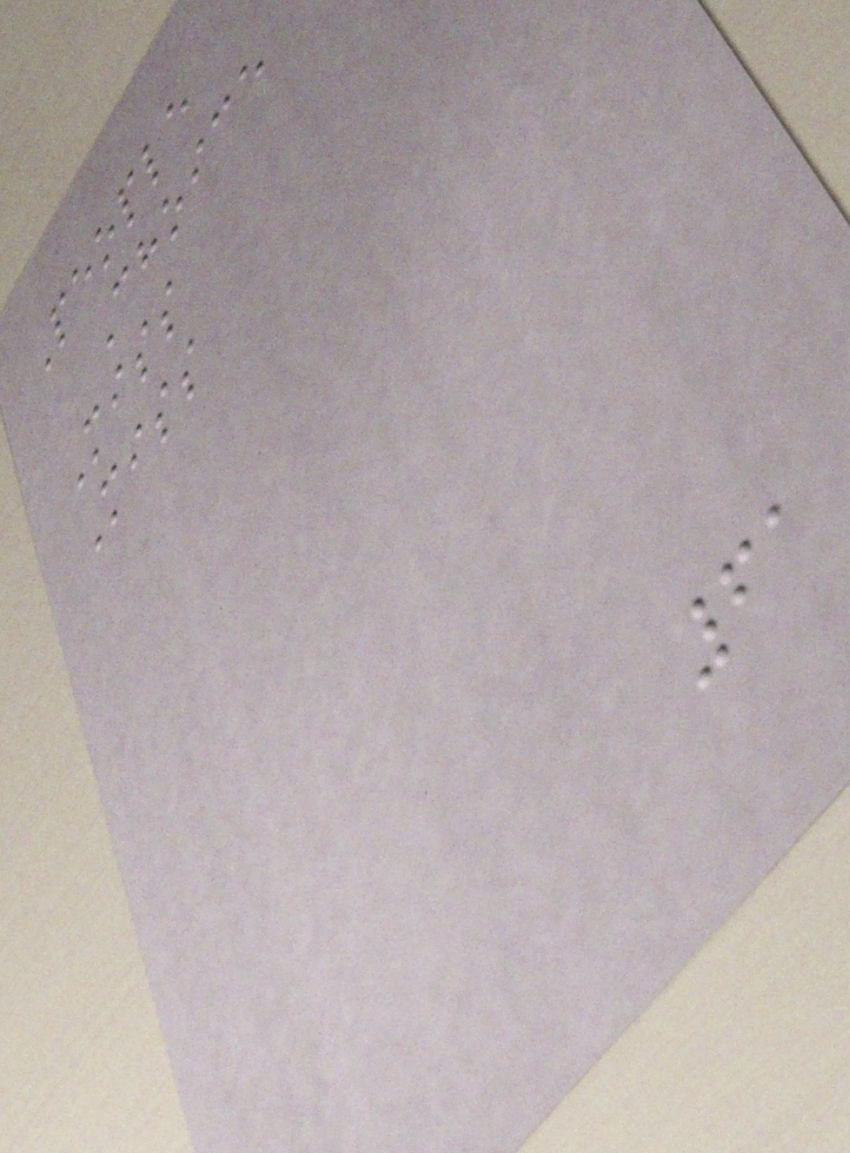People
Choice
Miss
Miss
61
